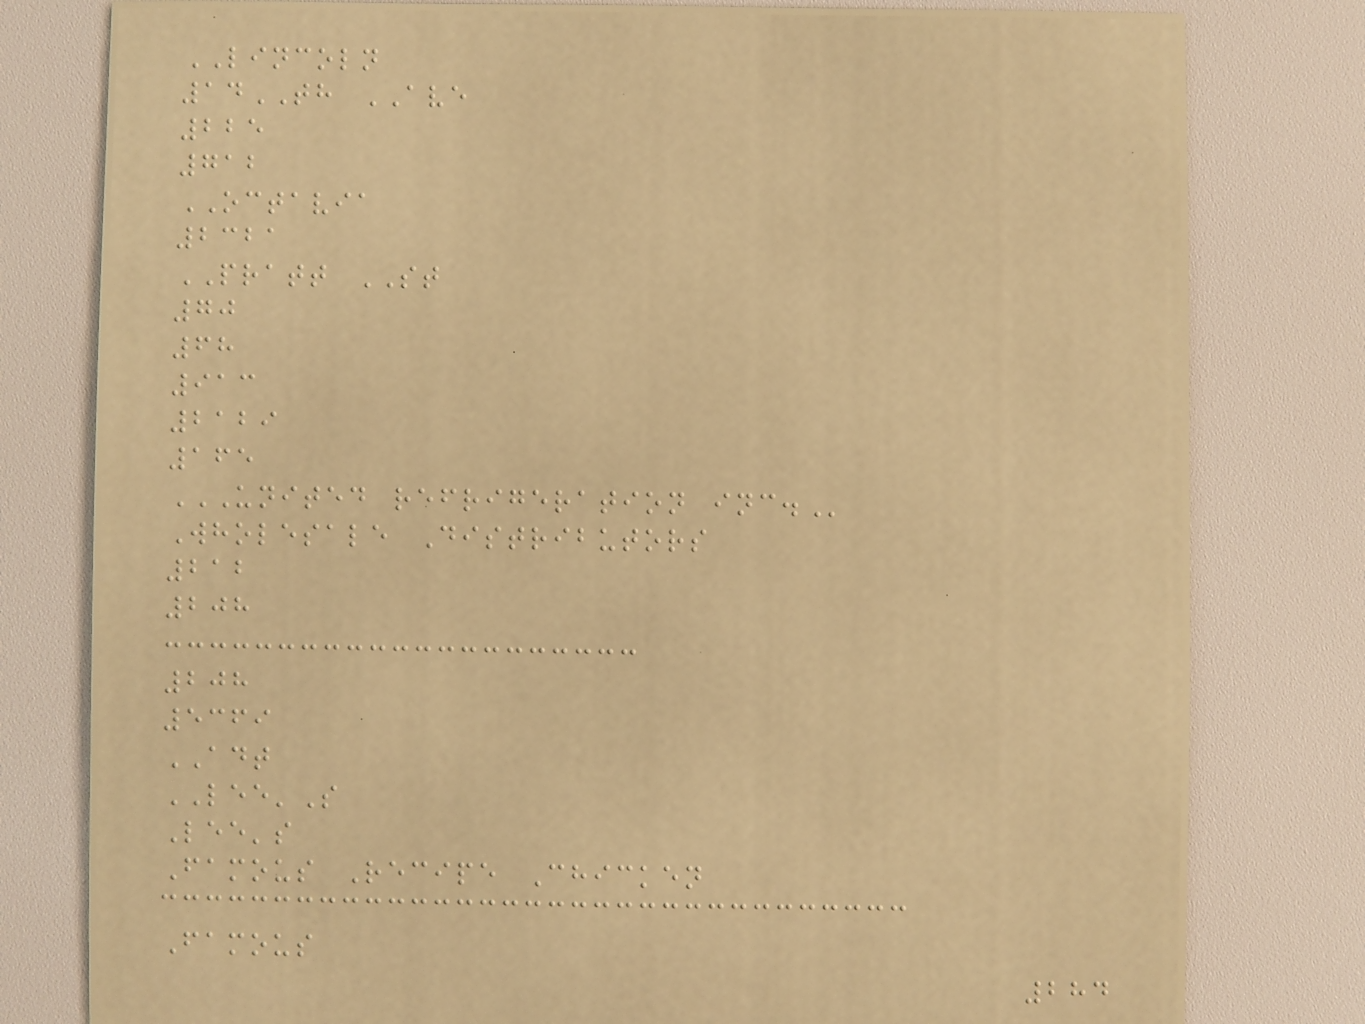LINCOLN
14TH AVE
225
712
OCTAVIA
2321
PRATT ST
70
68
913
2129
165
UNITED REFRIGERATION INC.
Wholesale Distributors
212
208
208
5369
ADT
LEE'S
Lee's
Famous Recipe Chicken
Famous
284
